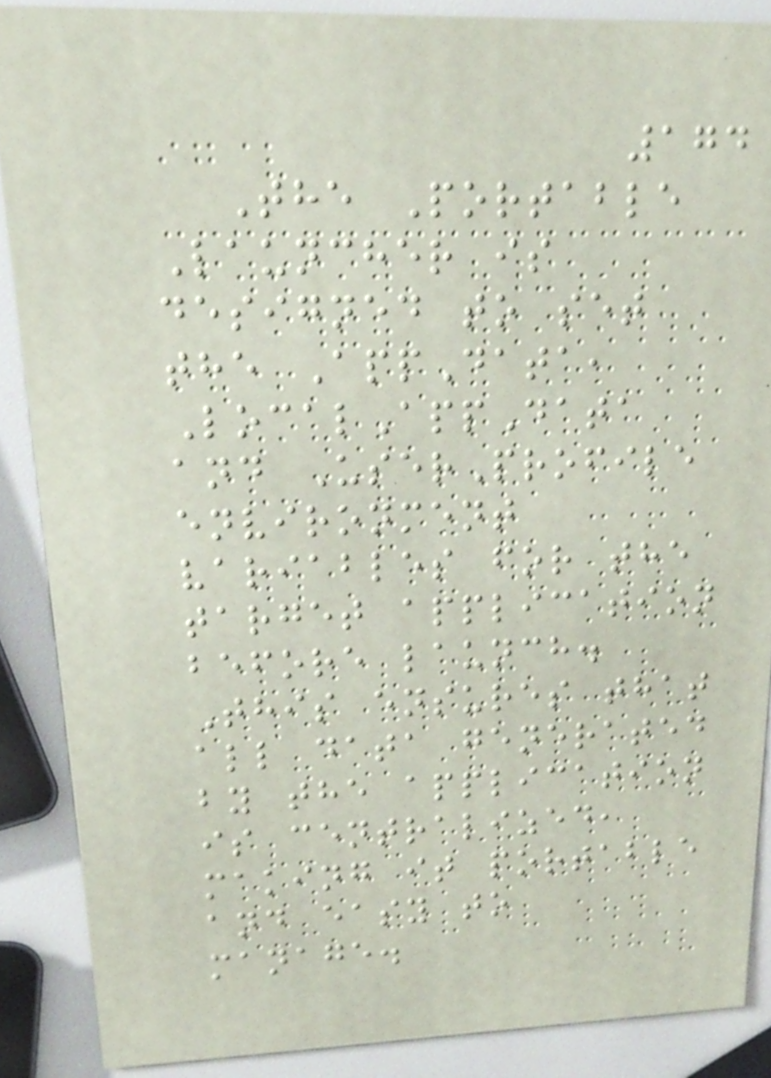174
The Portable
Launcher is
designed to set
the AppData,
LocalAppData
and UserProfile
environment
variables for the
target application
before launch.
This ensures that
all data generated
by the application
is centralized,
making it portable
and easy to
manage.
